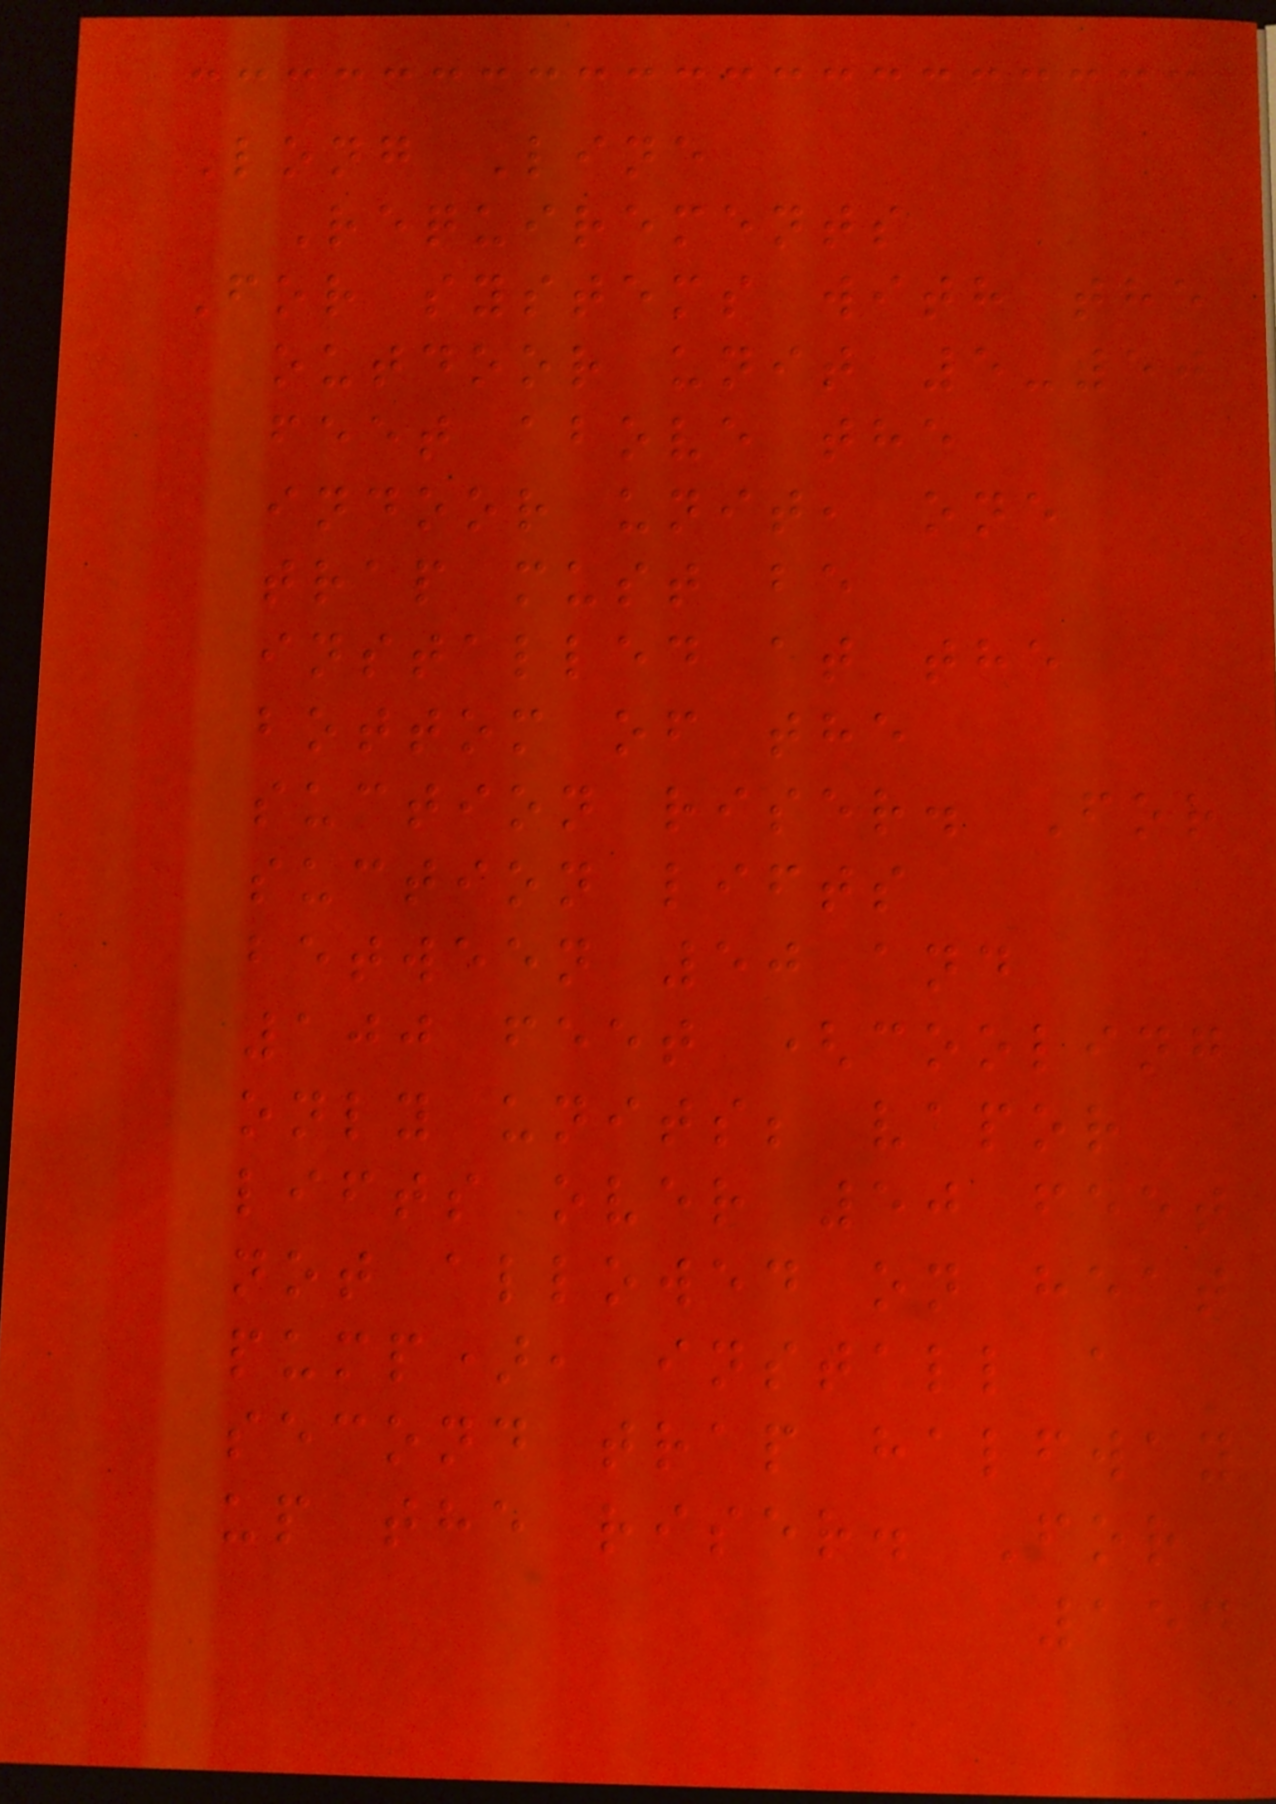Long Line
Requirements
For systems with the
outdoor unit 5-50
feet above the
indoor unit, one
trap must be
installed at the
bottom of the
suction riser. For
suction lifts
between 50 and
100 feet (cooling
only units; vapor
lifts over 50 feet
not allowed on heat
pump), install a
second trap halfway
up the riser. For
154
